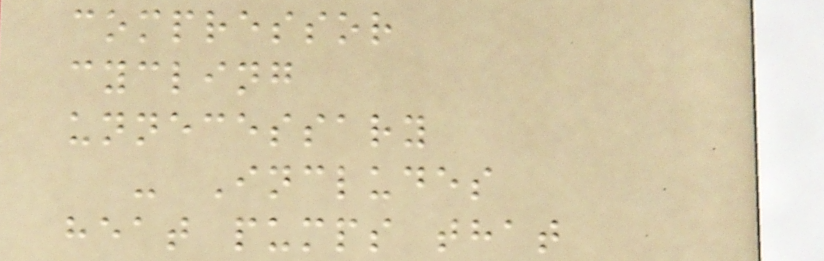compressor
cycling
unnecessary
- Includes
heat pumps that
